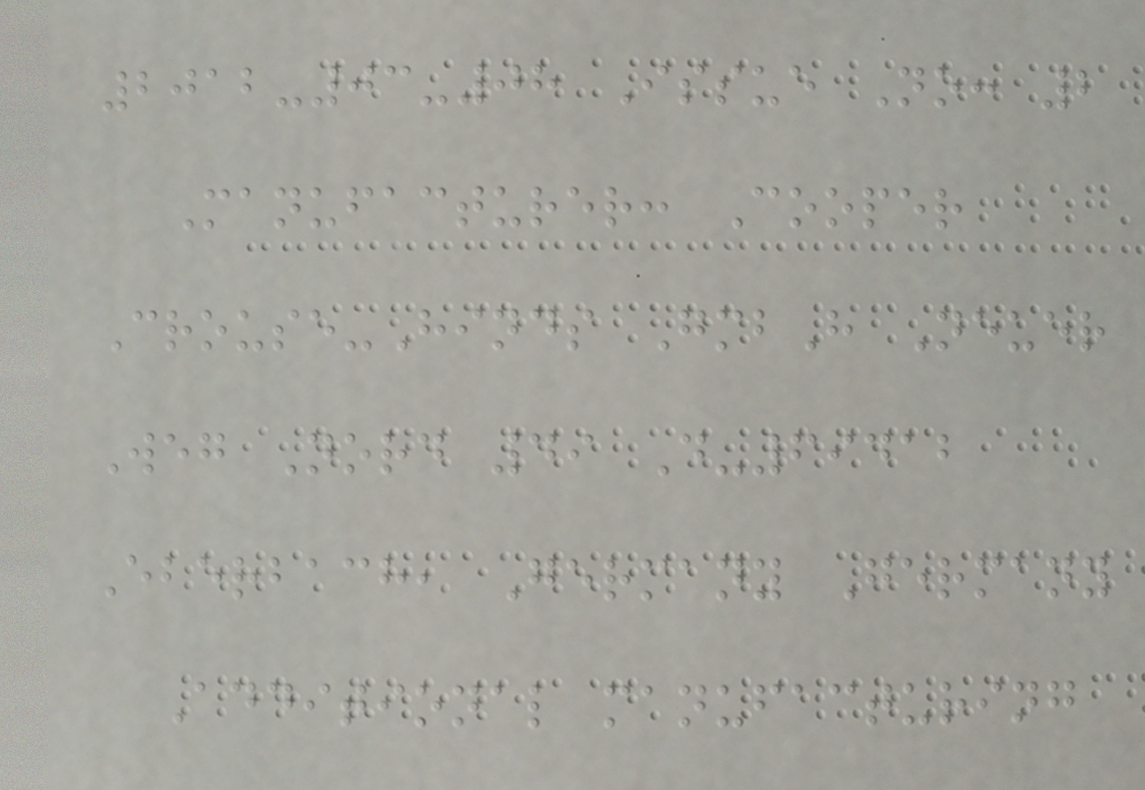2012-03-08 Issue No: 2
Manufacturer: Cooper
Crouse-Hinds GmbH Neuer
Weg Nord 49 D-69412
Eberbach, Germany Germany
Additional manufacturing
